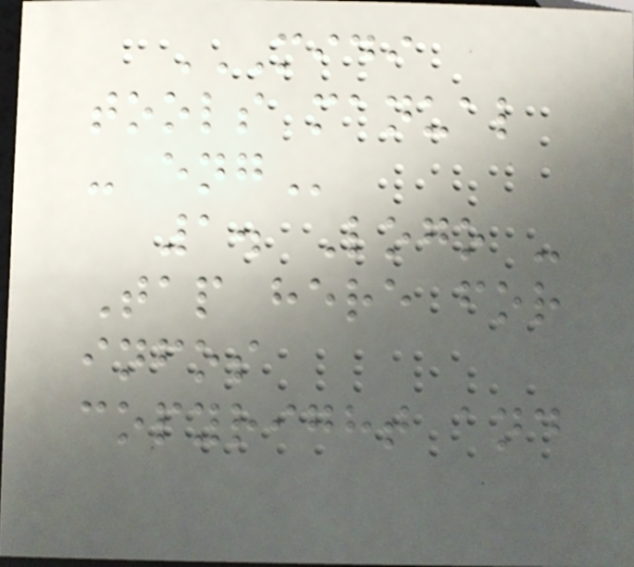MIDI
TOOLS MANUAL
- ENG
1. Logo -
Tap here for
infos
copyright and
